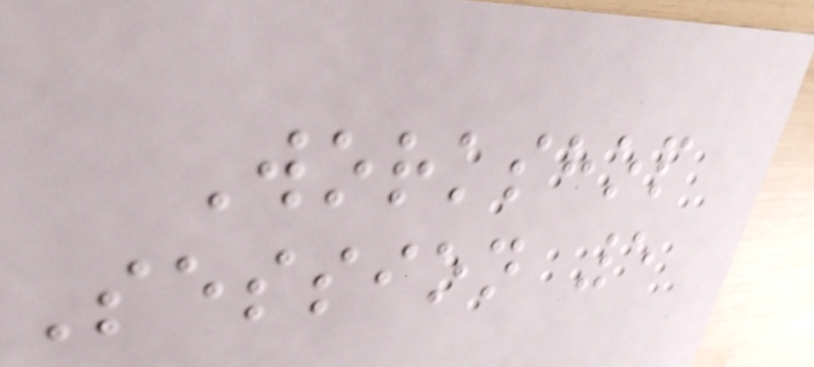Workshop
Session 5
